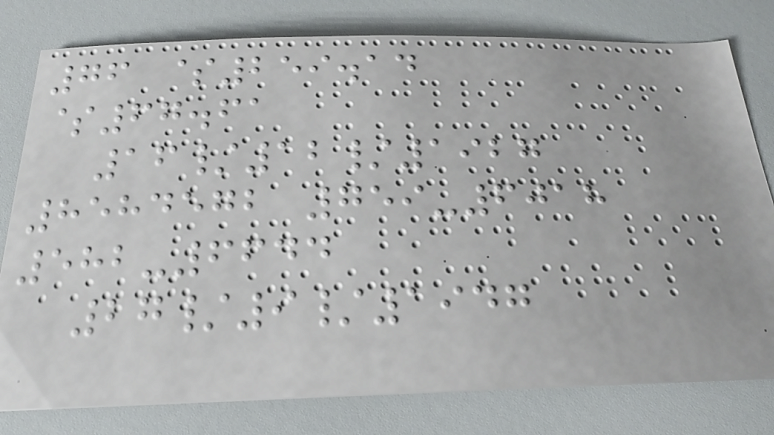76 $259.14
$67.61
16/12/1927
8584572 759-6018
582-6644
27/9/1947
